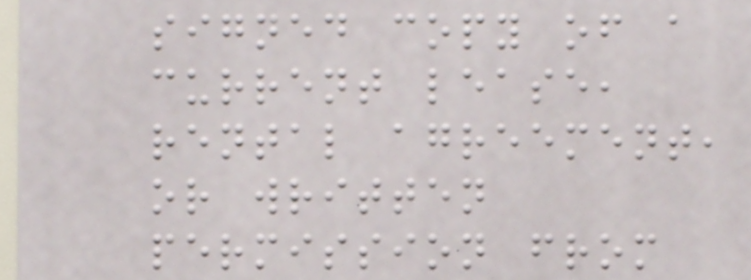signed copy of a
current lease,
rental agreement,
or written
permission from
